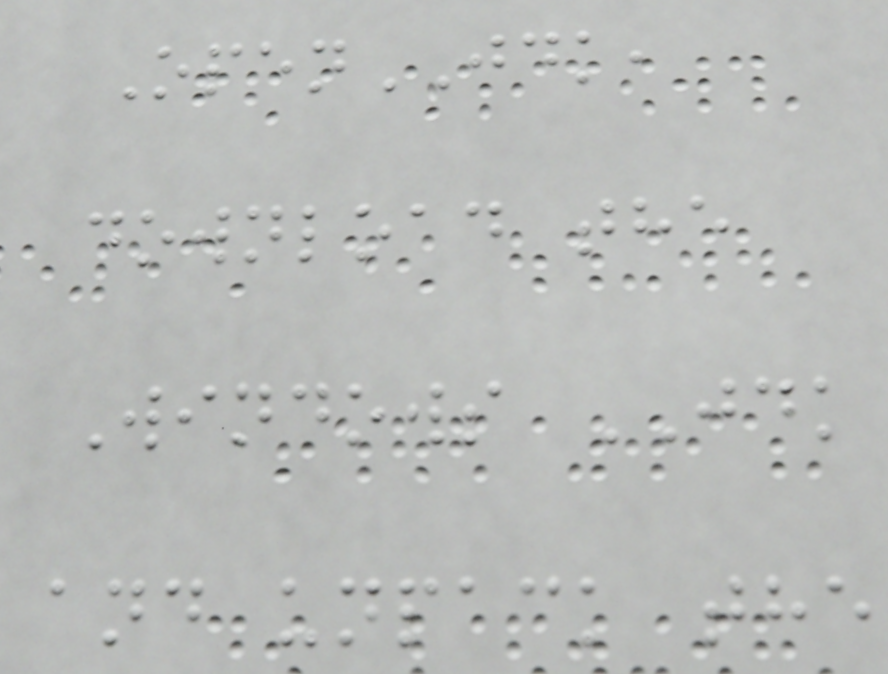OpenJDK,
download the
Windows JDK
and unpack the
